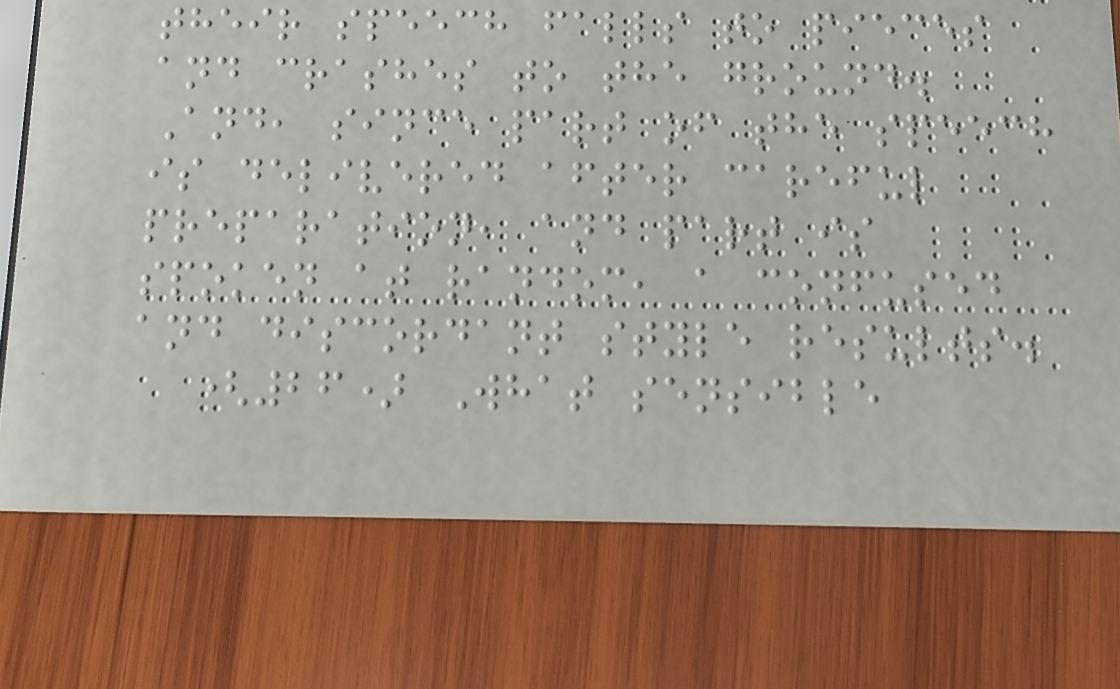their speech falls to pieces
and crashes to the ground.
And, since part of the speech
is delivered after careful
preparation, and part is
spoken at random, a confused
and discordant style results.
(26) What sensible
